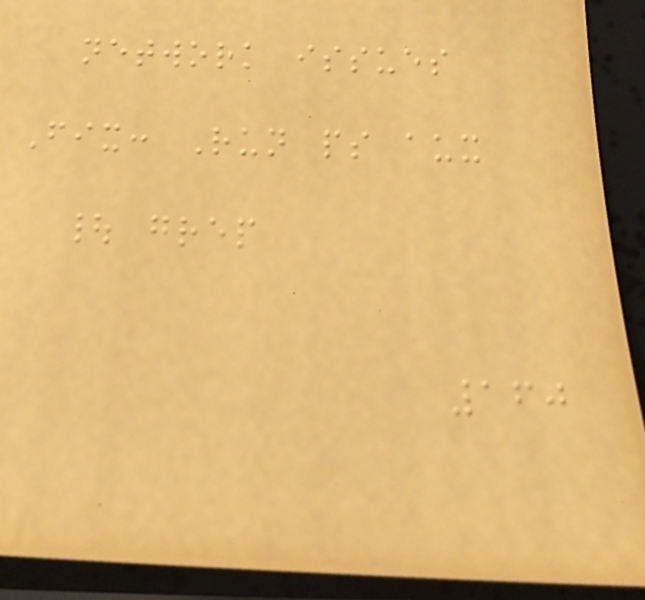network issues
Fix: Run ps aux
| grep
160
